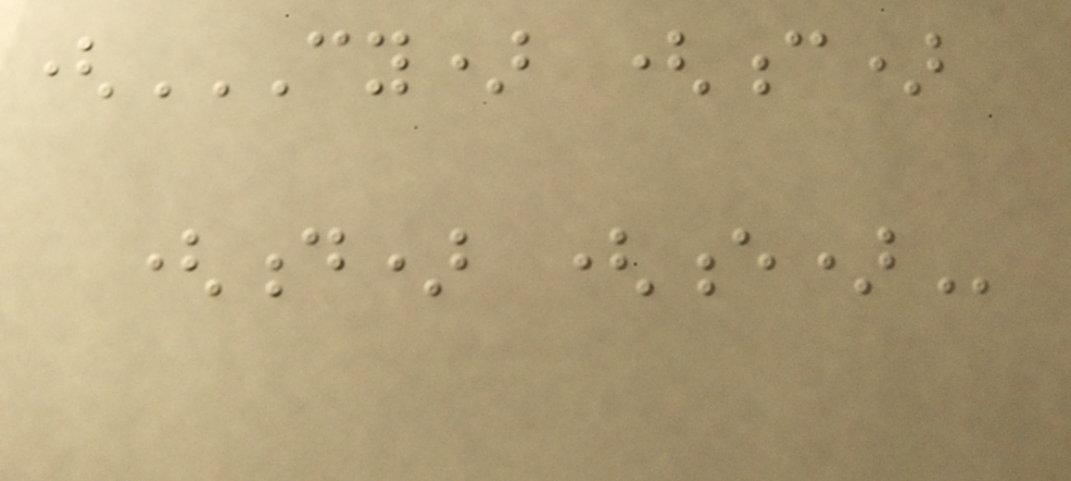(CY) (C)
(D) (E)
